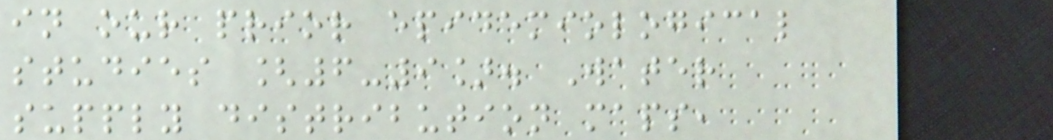in our prior epidemiological
studies [6-9]. Water
supply distribution maps,
